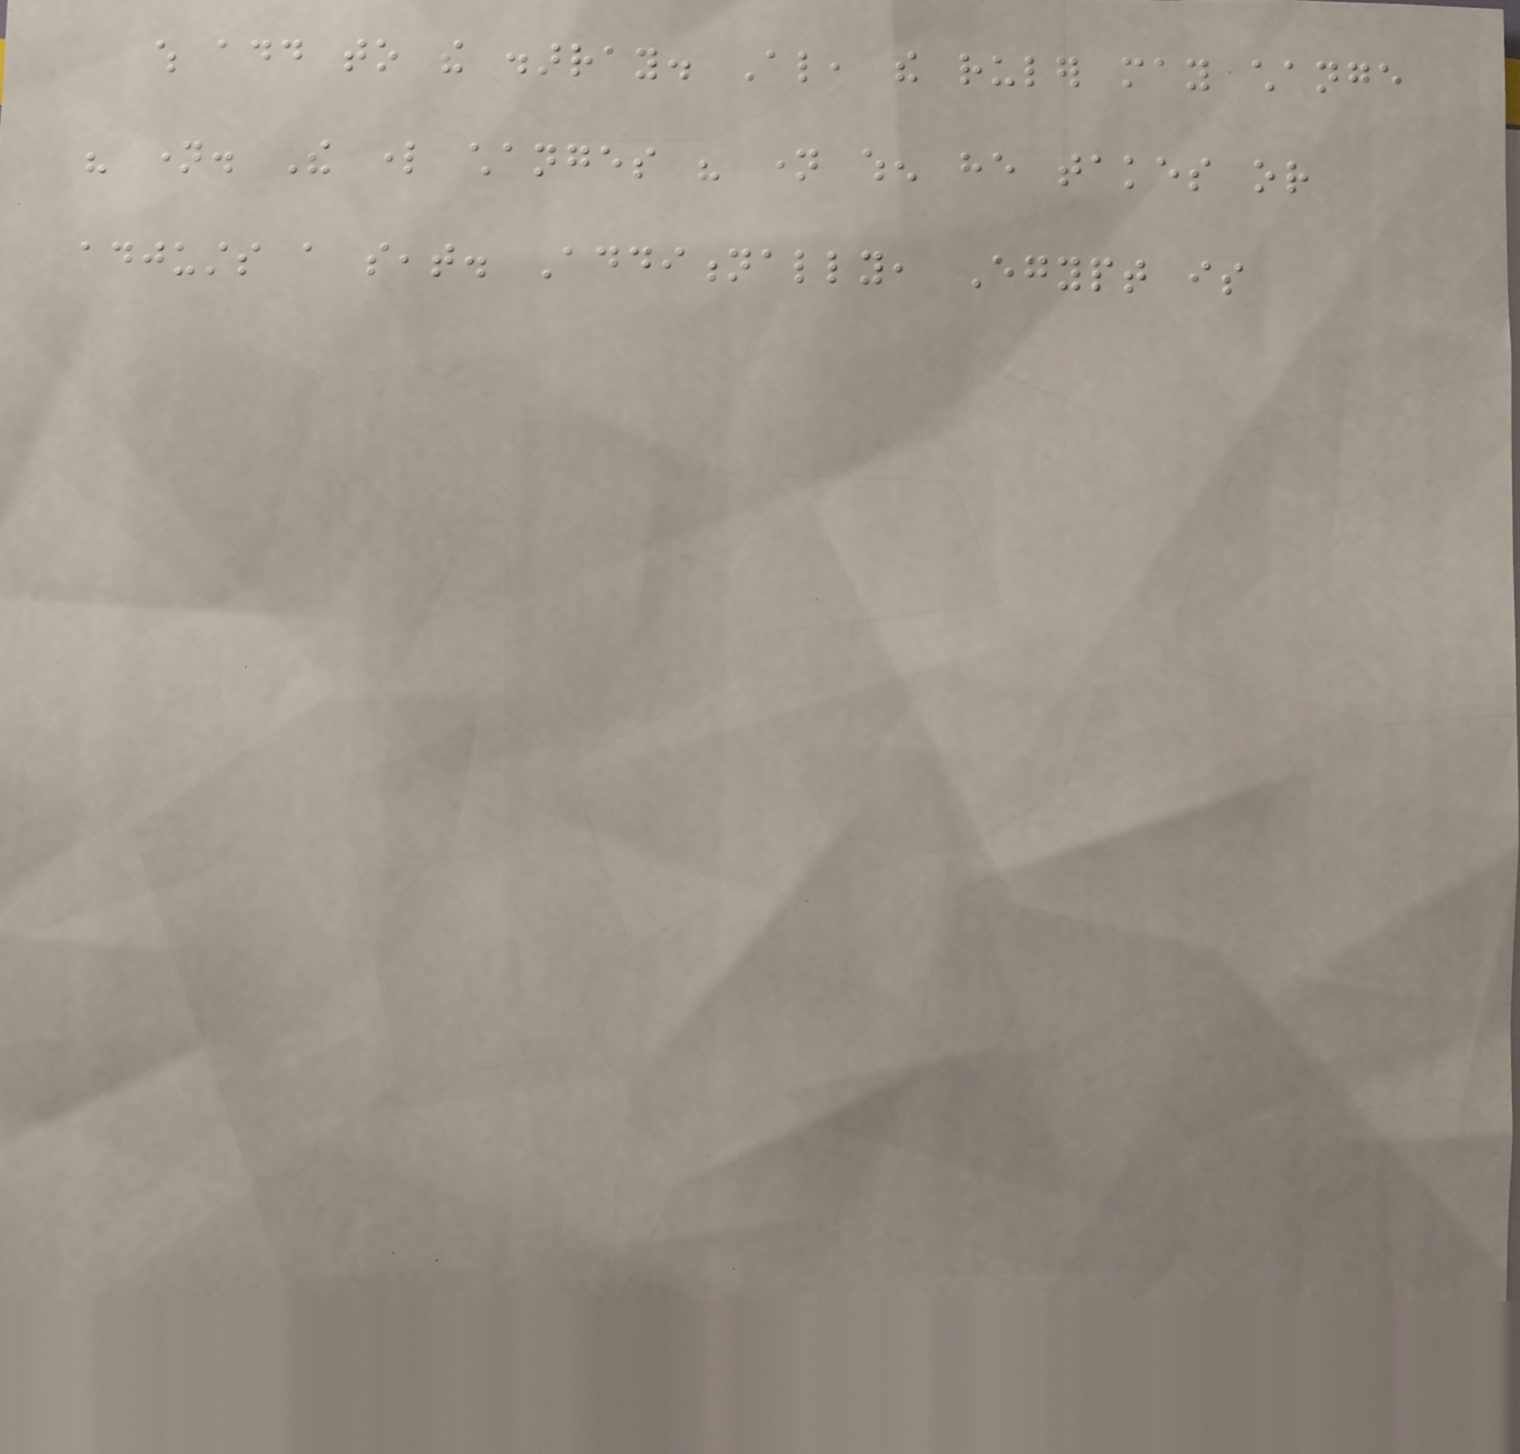which add to the disarray. Also, the ruler may change
his name. The lord changes his name when he takes or
adjusts a seat. Additionally, Egypt is
